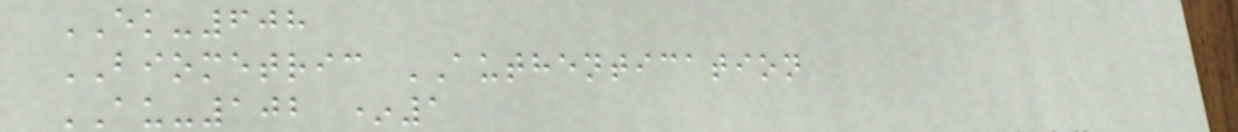EK-608
BIOMETRIC AUTHENTICATION
AU-102 *1
